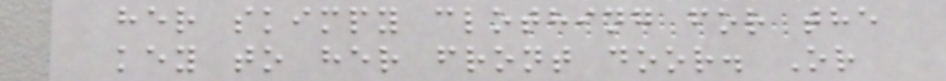her skimpy clothing for the
key to her front door. Or
